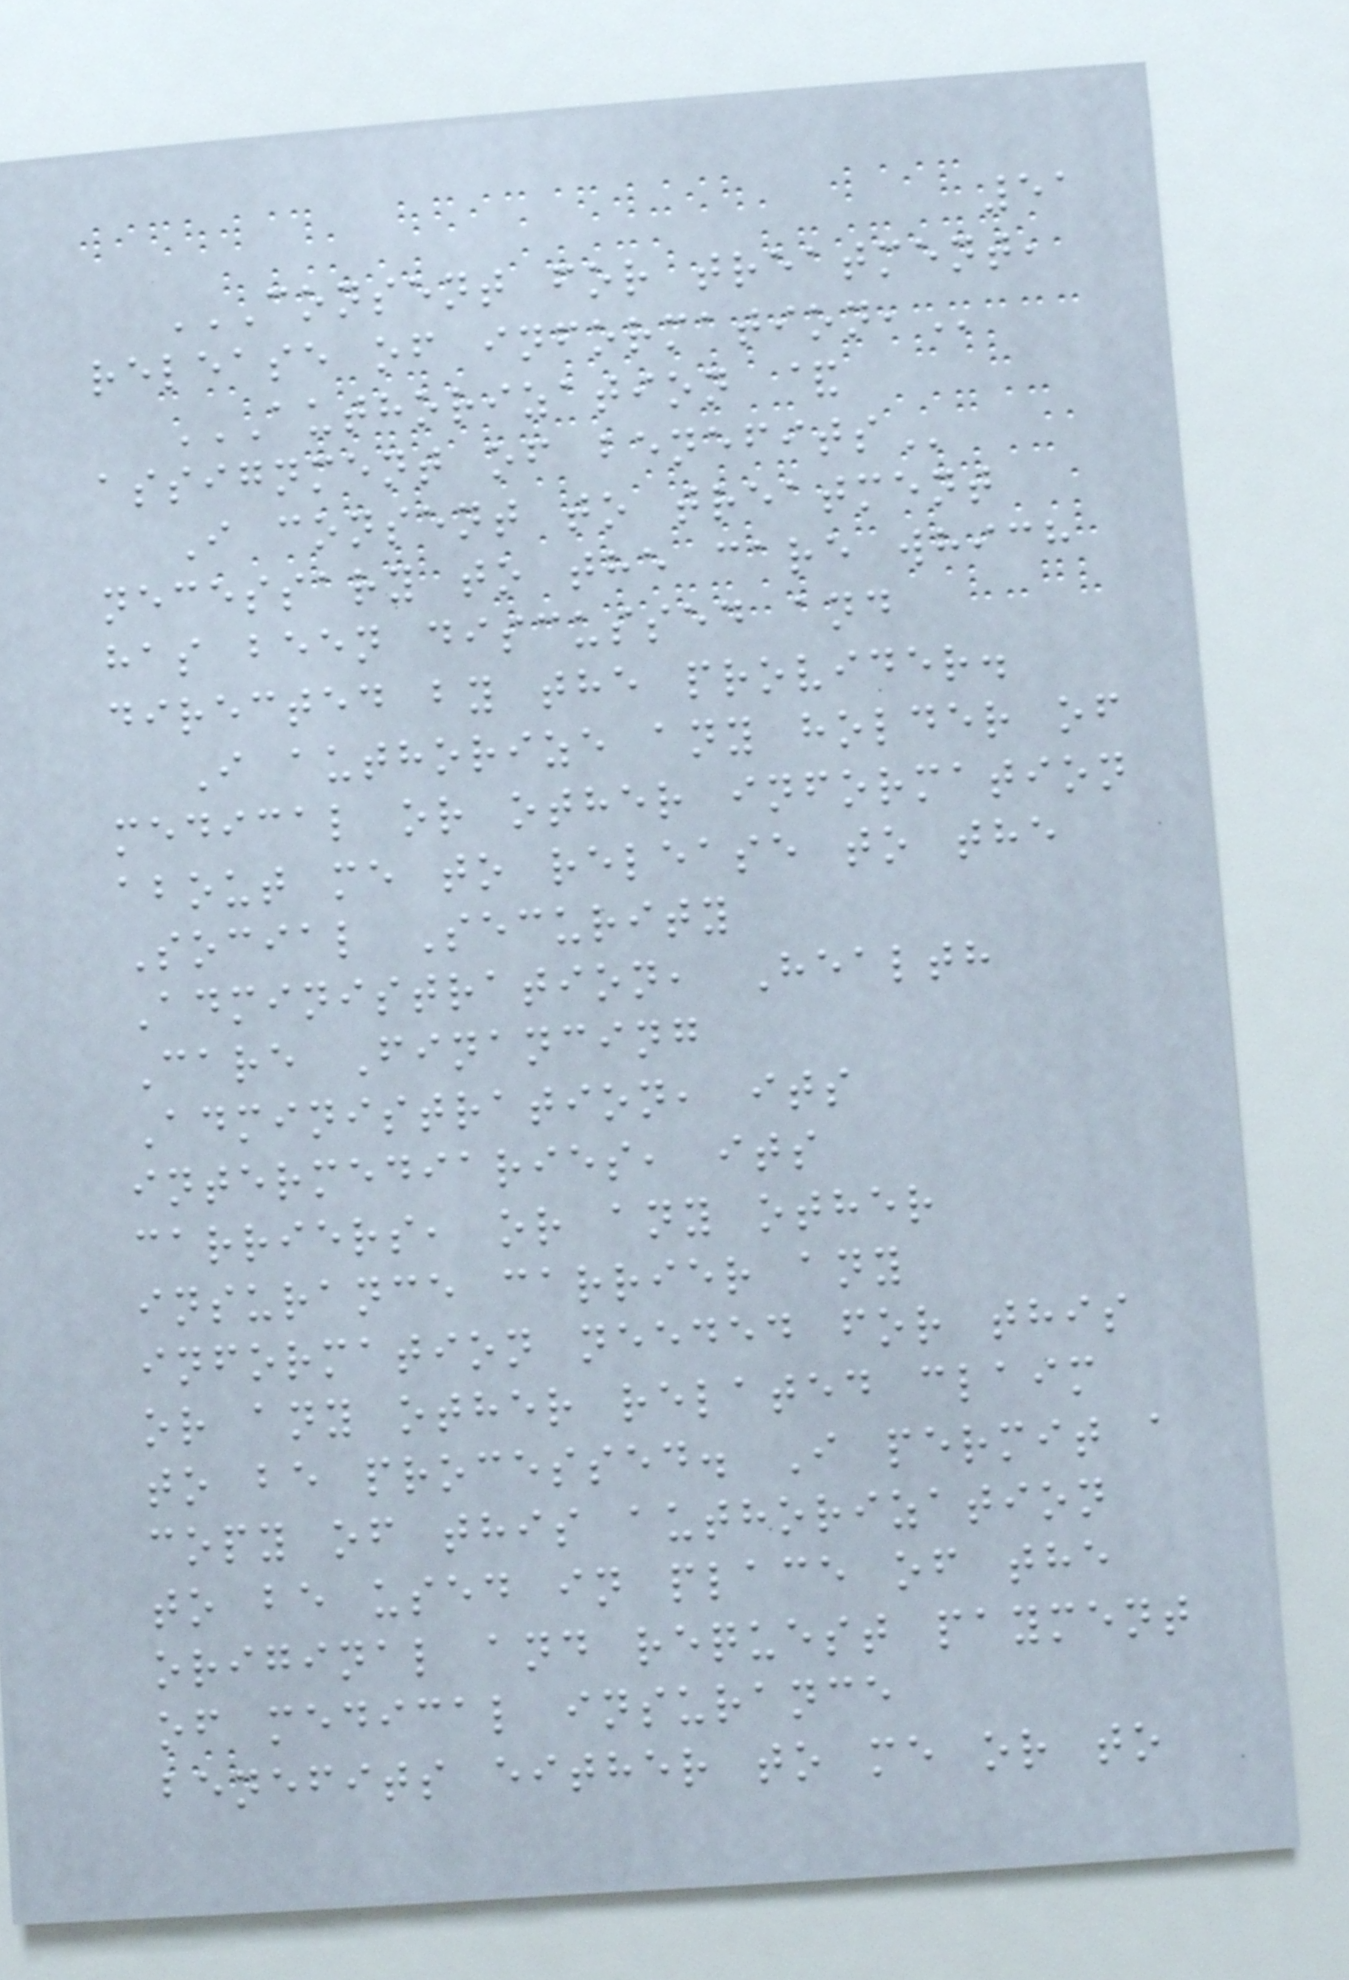51
CONSENT FOR TREATMENT,
RELEASE OF INFORMATION,
AUTHORIZATION &
ASSIGNMENT OF BENEFITS
I consent to treatment
necessary to the care which
has been discussed and
directed by the provider.
I authorize any holder of
medical or other information
about me to release to the
Social Security
Administration, Health
Care Financing
Administration, its
intermediaries, its
carriers, or any other
insurance carrier any
information needed for this
or any other related claim
to be processed. I permit a
copy of this authorization
to be used in place of the
original and request payment
of medical insurance
benefits either to me or to
